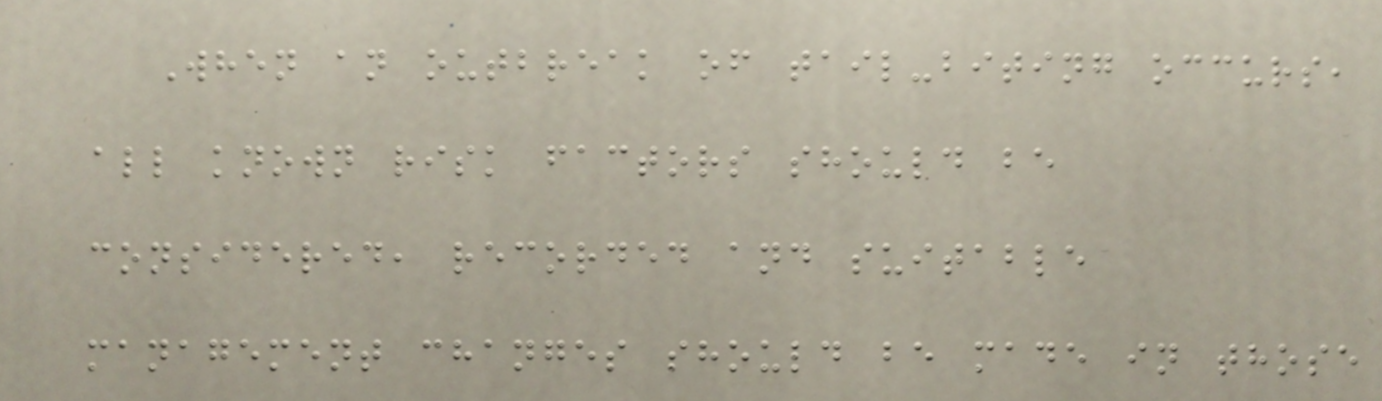When an outbreak of tail-biting occurs,
all known risk factors should be
considered, recorded and suitable
management changes should be made in those
